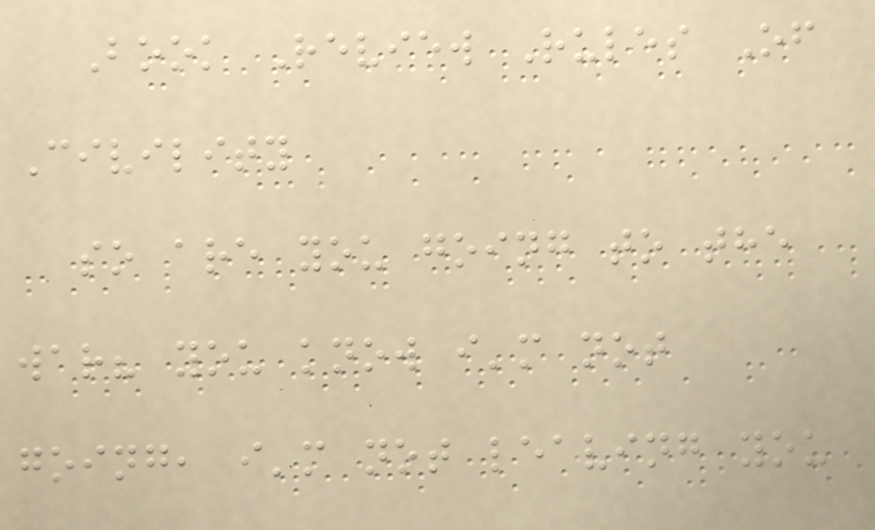Book Review Rules Of
Civility
so are you going to the
war? you know i'm not
going, i'm not leaving you
